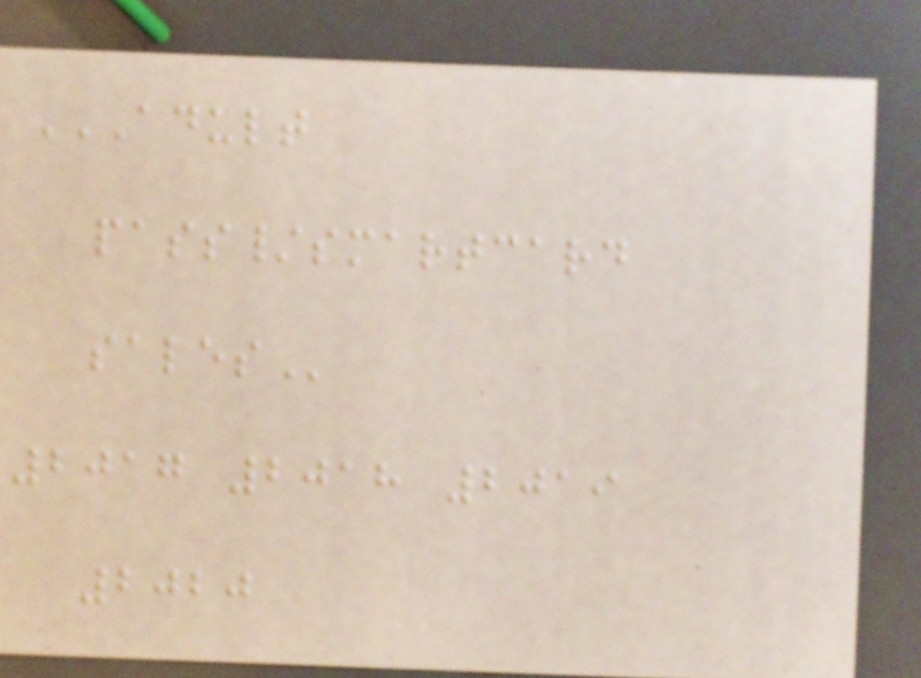ADULT
PASS/SMARTCARD
SALES
2017 2018 2019
2020
